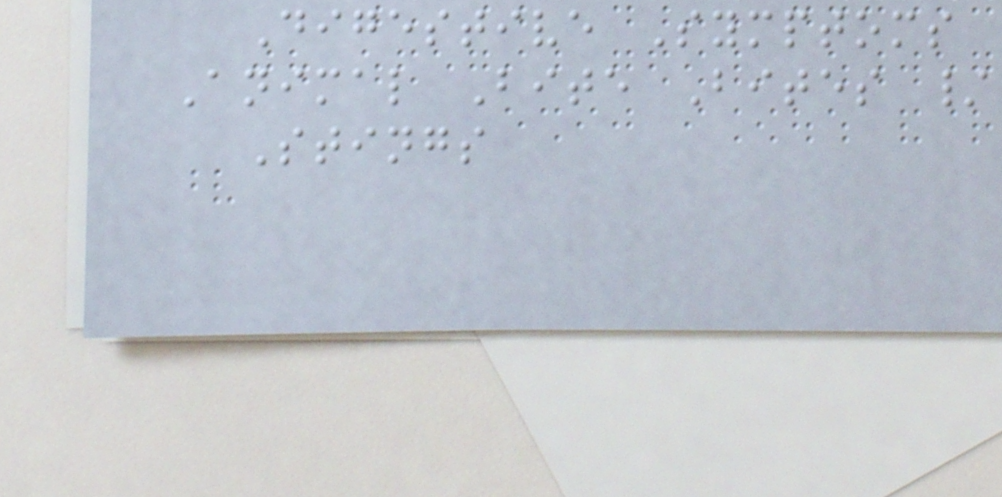Digestive Symptoms
Animal Bite Bites /
Stings
